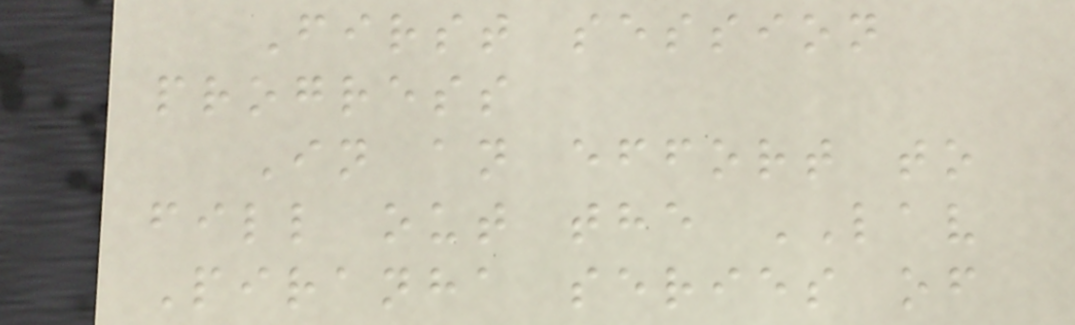First session
progress
In an effort to
fill out the LAV
Piranha series of
